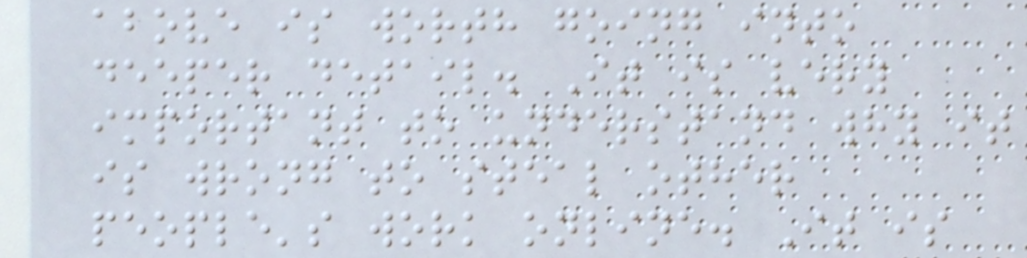above is worth going into
deeper detail. It is very
important to understand why it
is wrong to steal other
people's work online. It is
